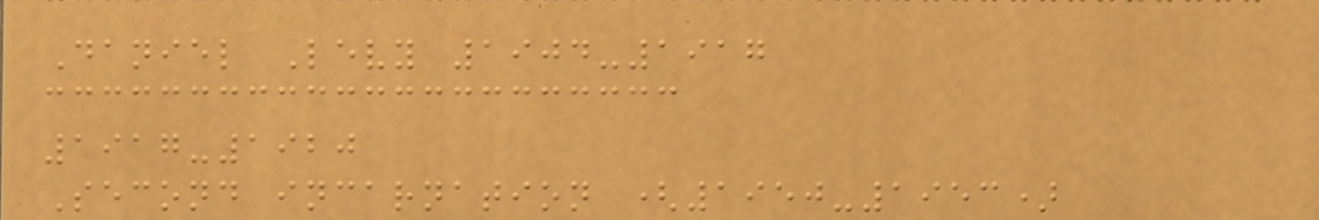Daniel Levy 1904-1917
1917-1920
Second incarnation (1950-1953)
